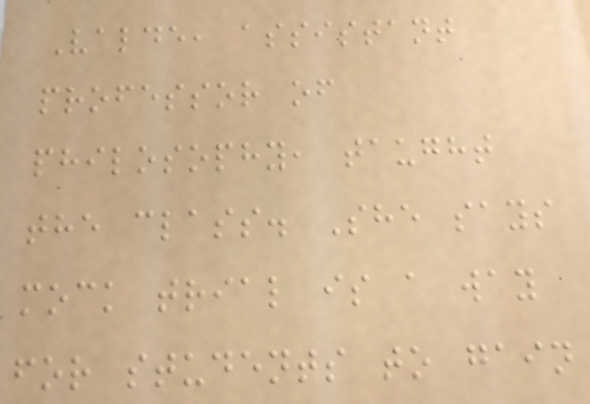Valde, assistant
professor of
philosophy, taught
the class. She says
mock trial is a way
for students to gain
